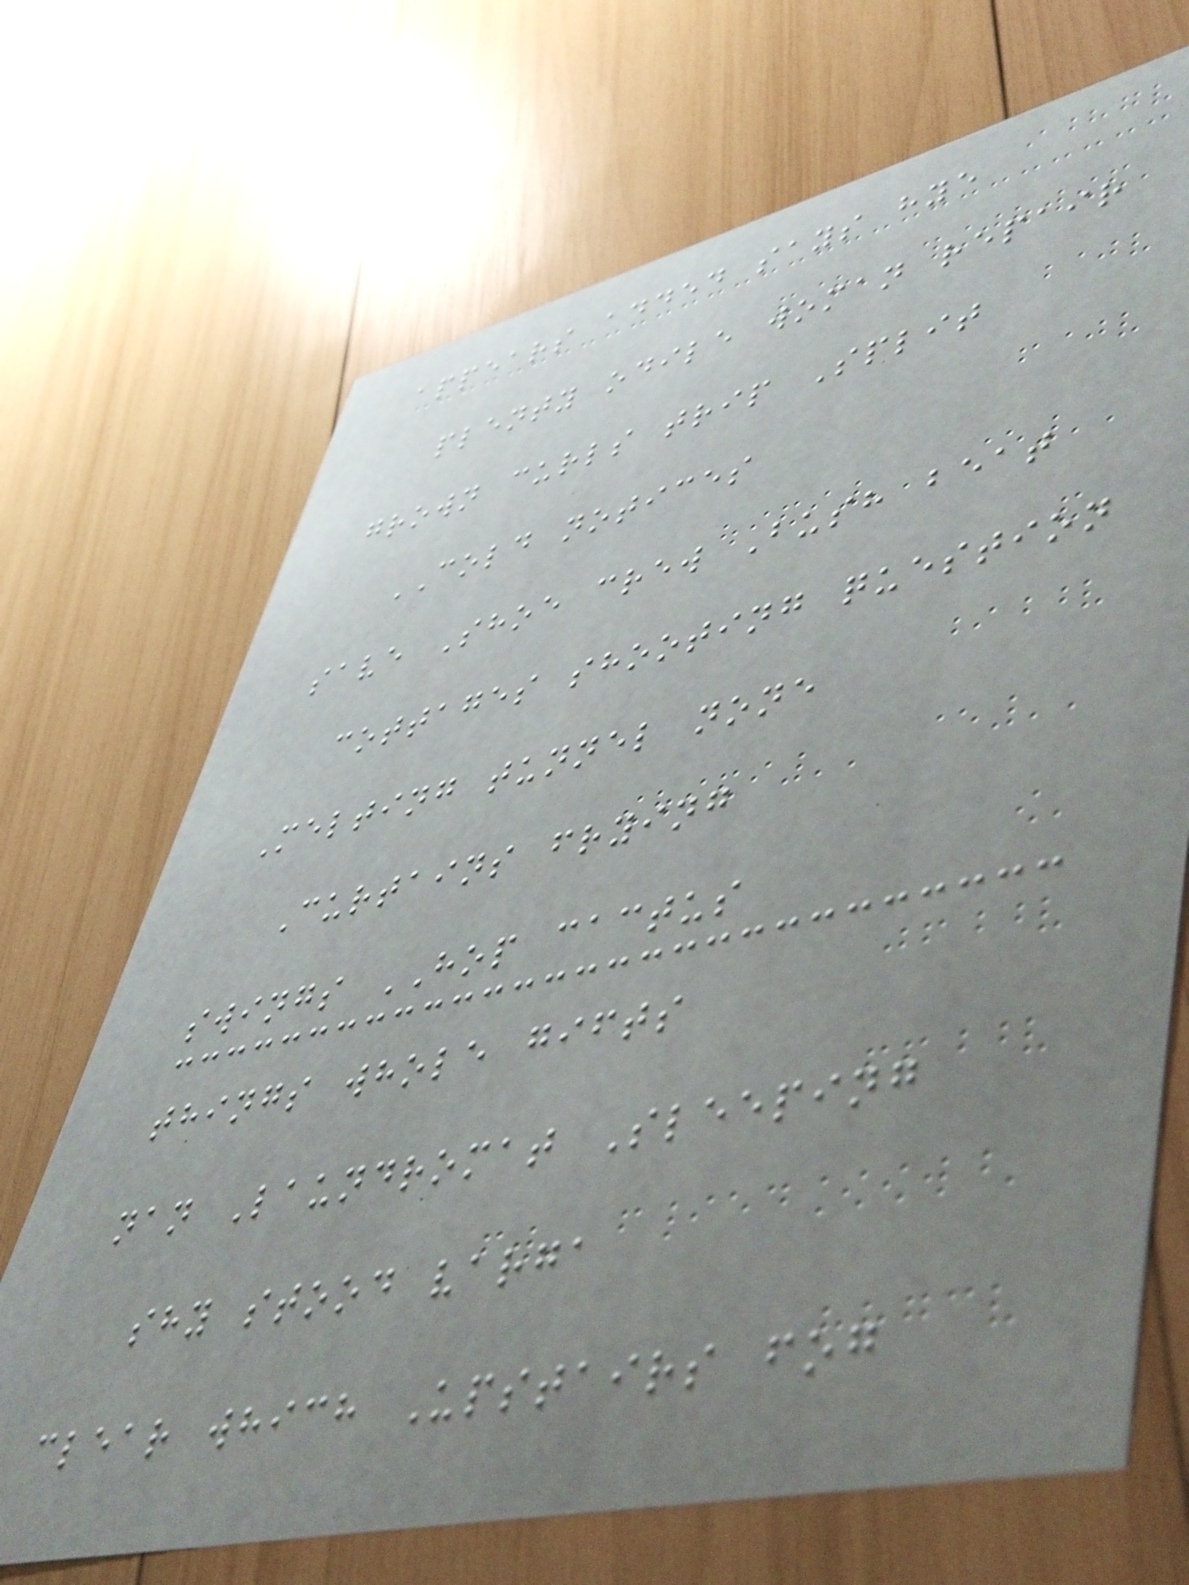appears added says hye
plenty odile woman repair
grown curls trip Split
COLD notices
save Shoe crew Bush beat
cottages shooting question
Melting tunnel none
Curtains frying
swings HOP cactus
things whole gifts
nan Laundromat Sleeping
shy stood varga
clear which Upstairs fog
